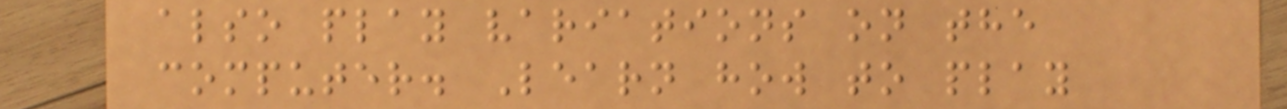also play variations on the
computer. Learn how to play
